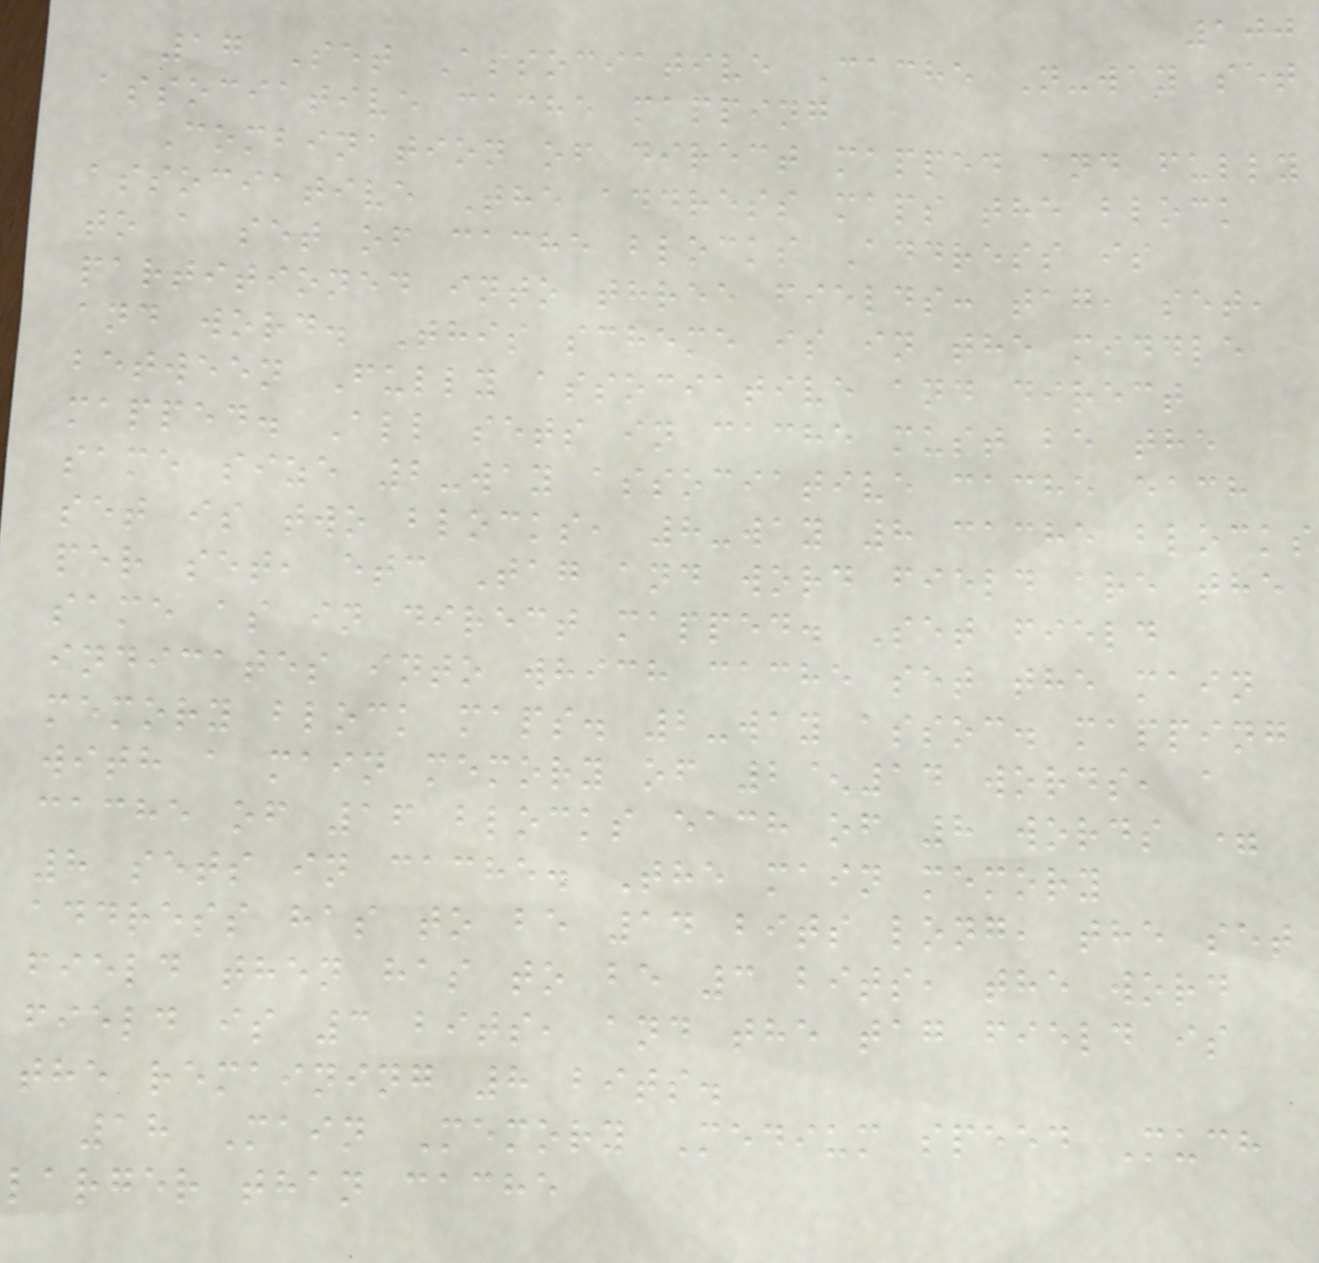100
17 Set Associative Cache N-way set
associative cache mapping
Combination of direct mapped and fully
associative The address maps the block
to a set of cache blocks Address is
partitioned into three fields: tag, set,
and word. This scheme is in the middle
between Fully associative and direct
mapped. All sets in cache must be the
same size 2-way associative cache each
set is two blocks, 8-way 8 cache blocks
per set, etc Tag and word field are the
same as in direct mapped. Set field
indicates into which cache set the main
memory block maps. 2-way assoc. mapping
with a main memory of 2^14 words, a
cache of 16 blocks each of 8 words =
8 sets in cache. The main memory
address has to be 14 bits long, the set
field then has to be 3 bits, the word
field is 3 bits, and the tag field is
the remaining 8 bits.
18 Main Memory Medium speed Much
larger than cache
